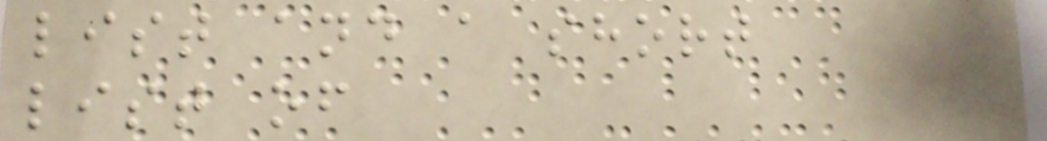list and a short
list of
